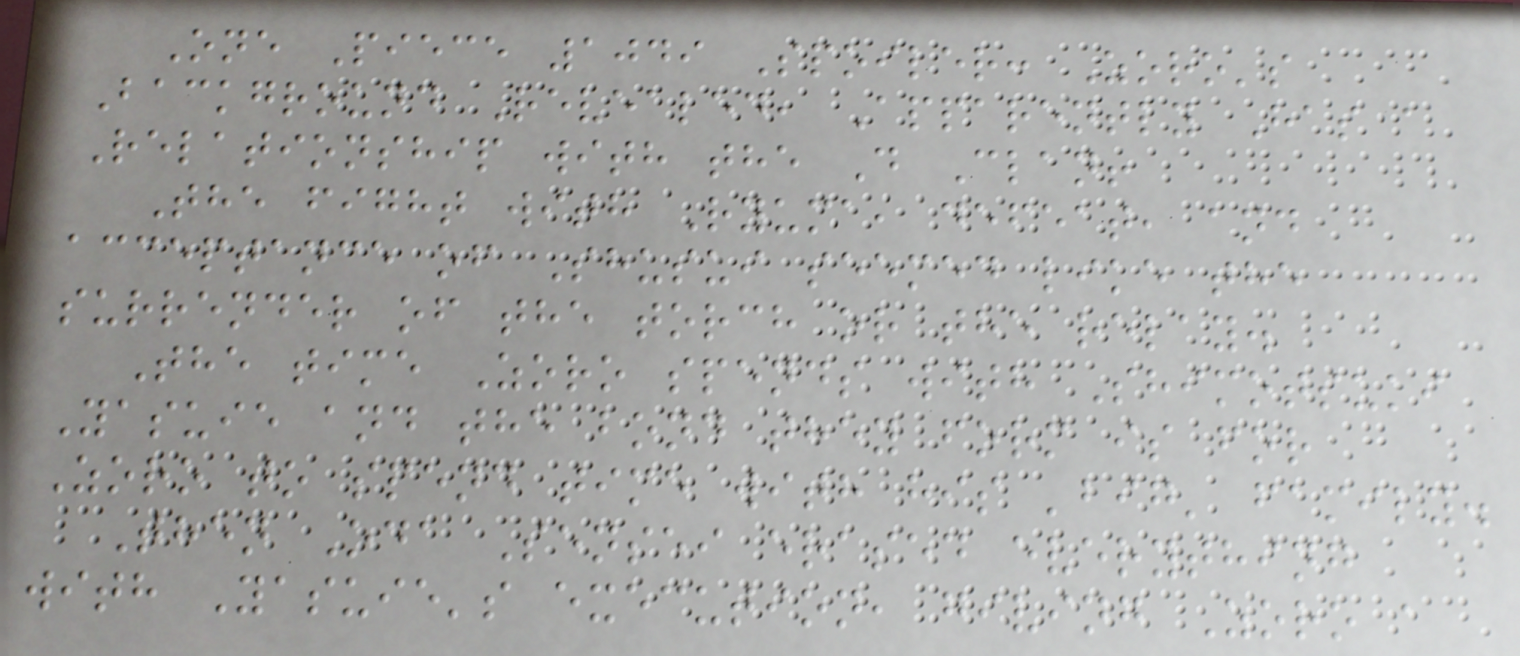One Piece 1049 Spoiler: Zoro's
Background Revealed, Apparently Has a
Relationship with the D Clan!
The fight with Ryuma, defeat, and
acceptance of Shusui seemed like the
surrender of the torch or the relay.
The time Zoro spends with Shimotsuki
Yasuie and the bond they form is for
Zoro to spend time with his 'big' family.
Then Oda Sensei erased everything
with Yasuie's execution, giving Zoro a
